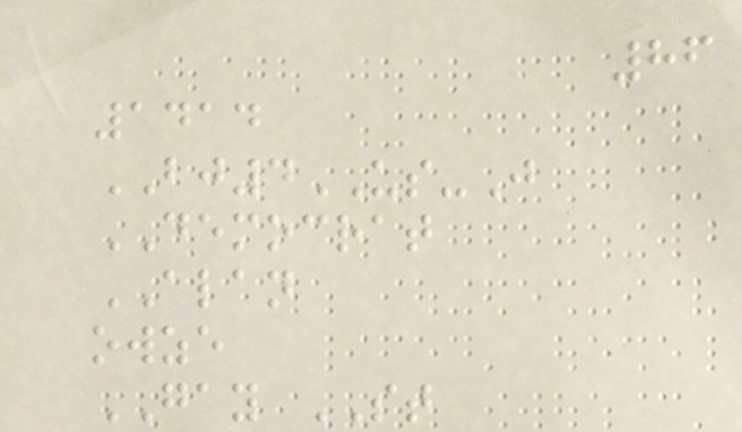86
1414
BJ4US-J
DEMOCRAT
ALAN
owze
GAY ST
